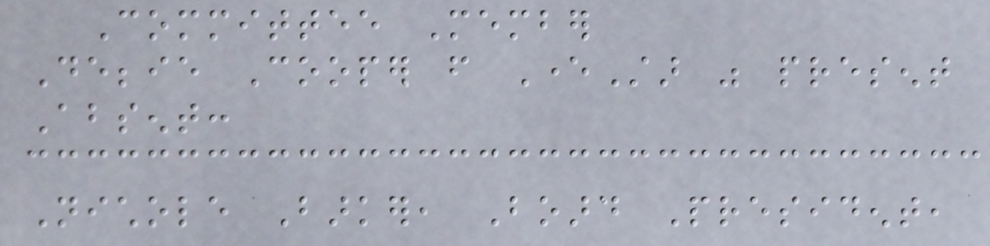Committee Member
Debbie Cooper from EverStar was present
Absent:
Nichole Barker, Board President,
